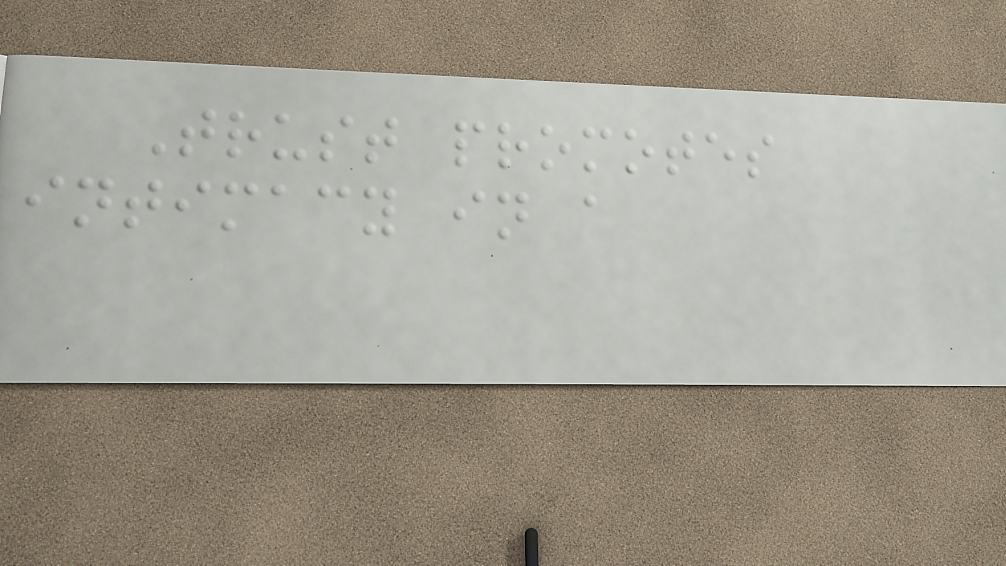Trust promotes
intimacy in a
